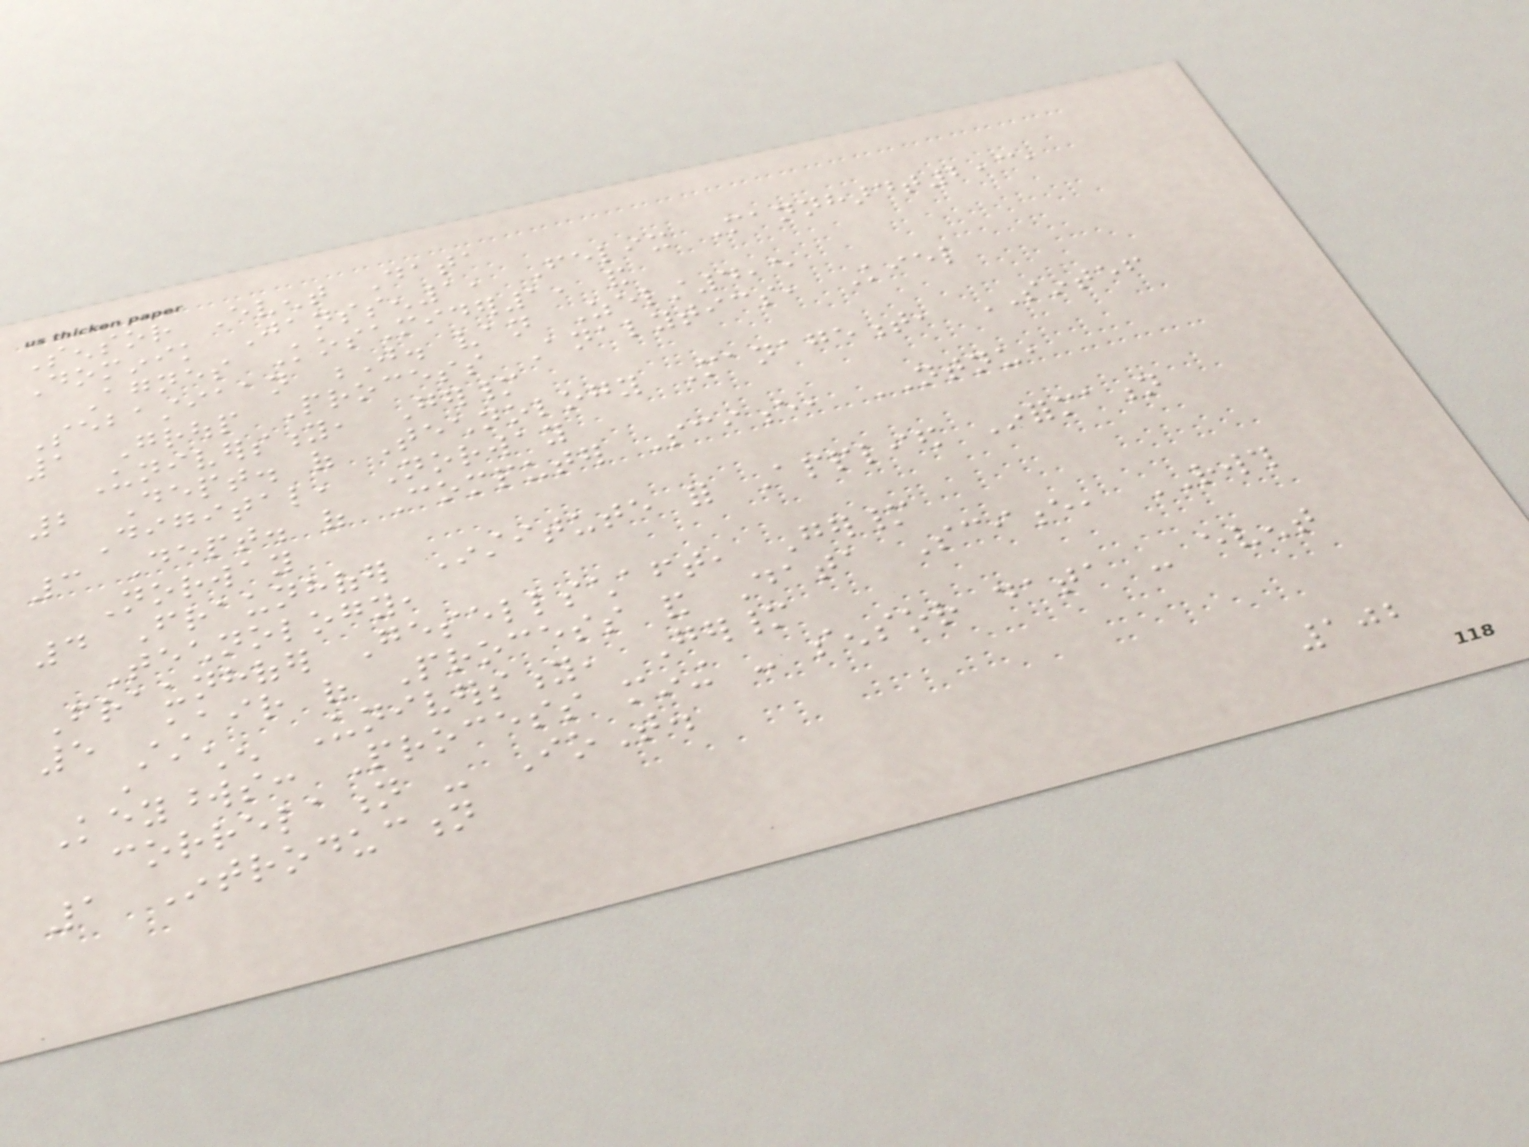Sensor Event Data
Dominik Janssen1, Felix Mannhardt2,3,
Agnes Koschmider1, and
Sebastiaan J. van Zelst4,5
1 Group Process Analytics, Kiel
University, Germany
2 Dept. of Technology Management, SINTEF
Digital, Norway
3 Dept. of Computer Science, NTNU,
Norway
4 Fraunhofer Institute for Applied Information
Technology,
Fraunhofer Gesellschaft, Germany
5 Chair of Process and Data Science, RWTH
Aachen University, Germany
Keywords: Process mining - sensor data - event
correlation - IoT.
1 Introduction
102
